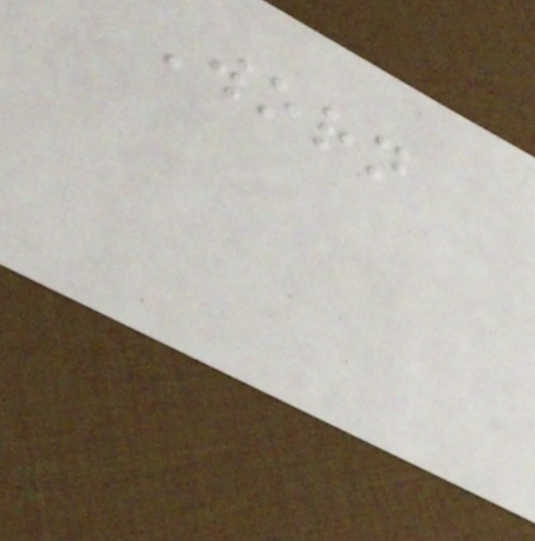Worn
